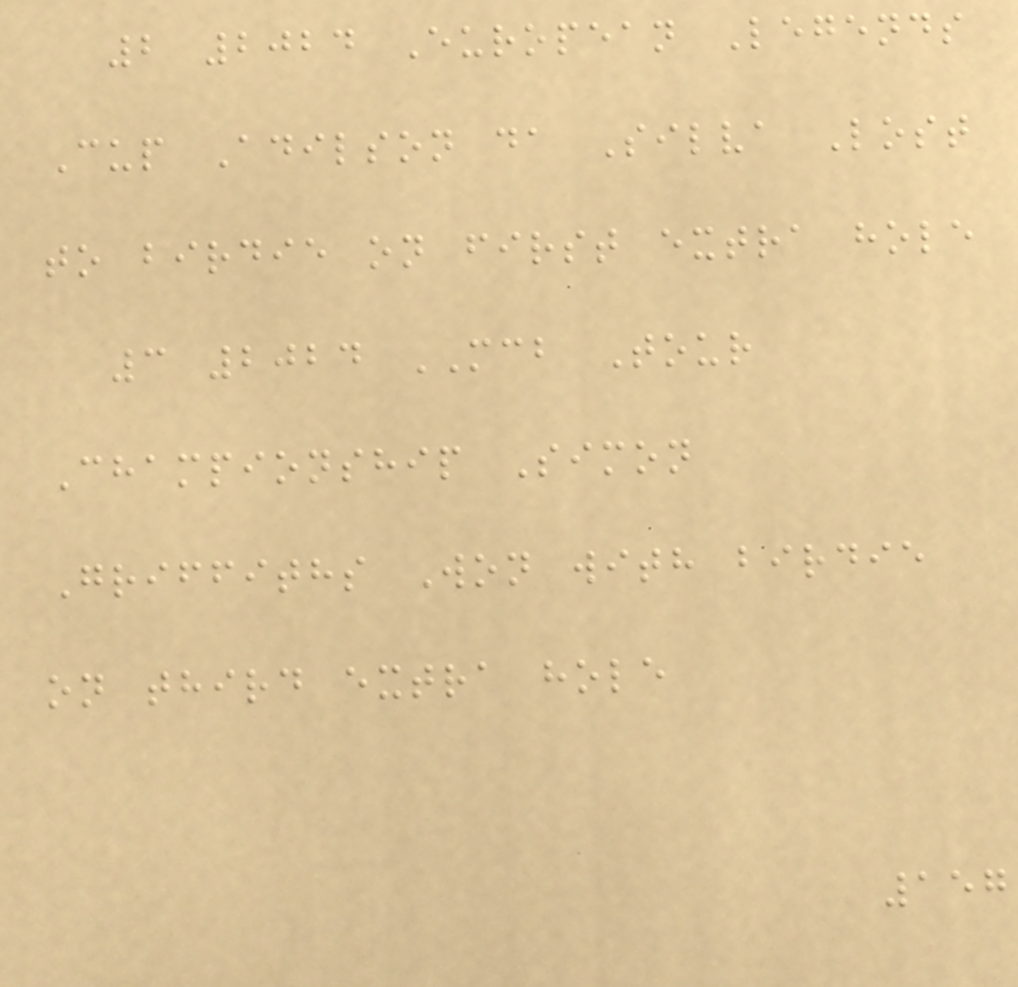2 2024 European Legends
Cup Adilson da Silva Lost
to birdie on first extra hole
3 2024 MCB Tour
Championship Simon
Griffiths Won with birdie
on third extra hole
157
